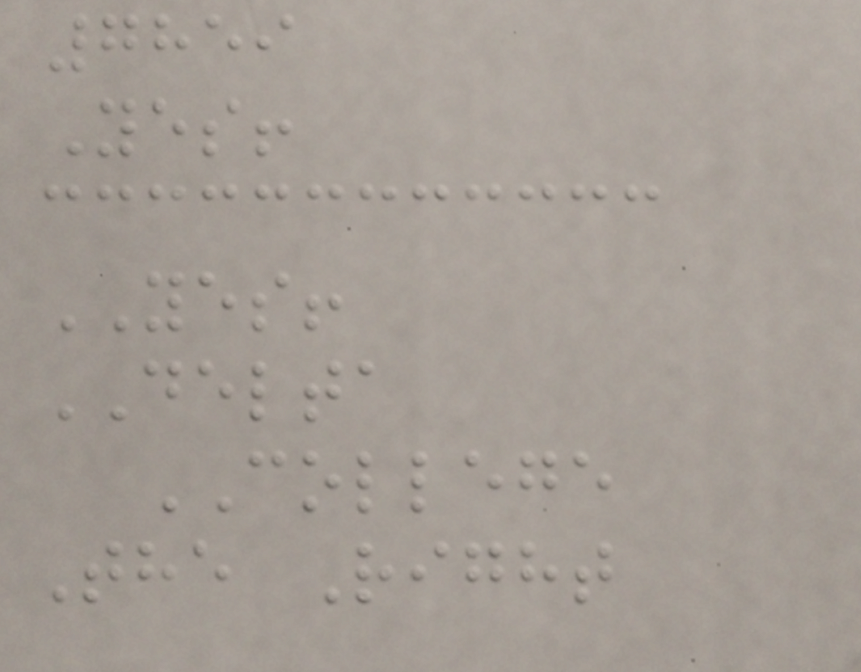7859
Yes!
YES!
DELTA
COLLEGE
The Right
